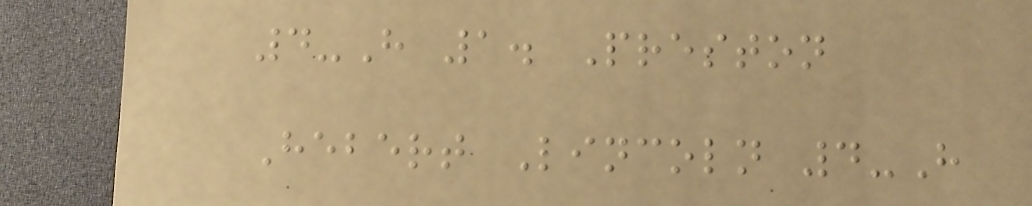4-H 1. Preston
Hebert Lincoln 4-H
